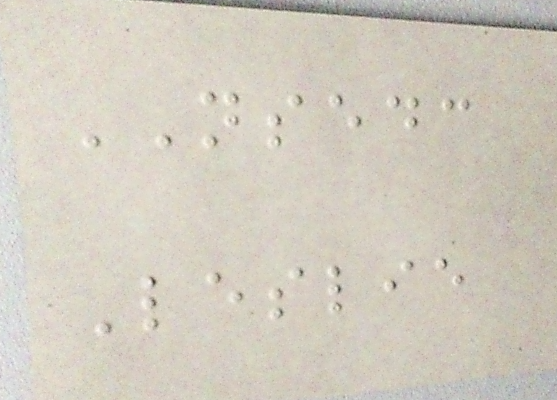NSEDC
Leslie
